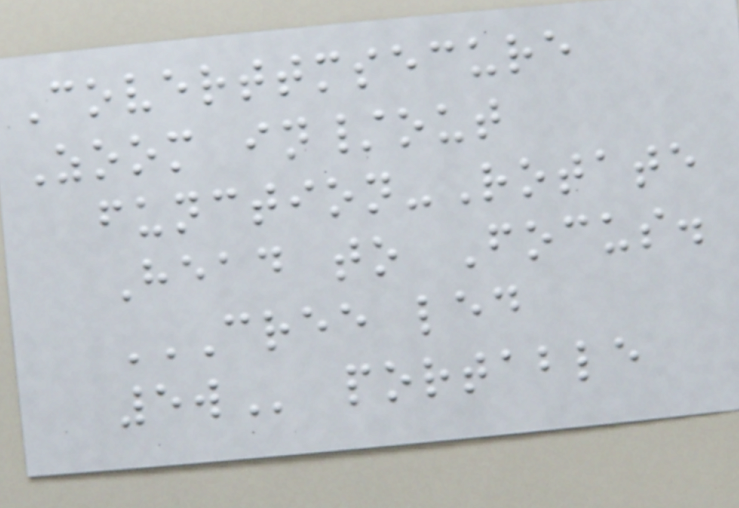Coverttmsecure
Zoom in/out
function-Rotate
Head to Focus.
CREE LED
5W portable
